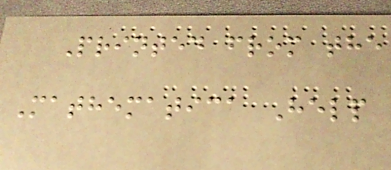Printed from the
Mathematica Help
